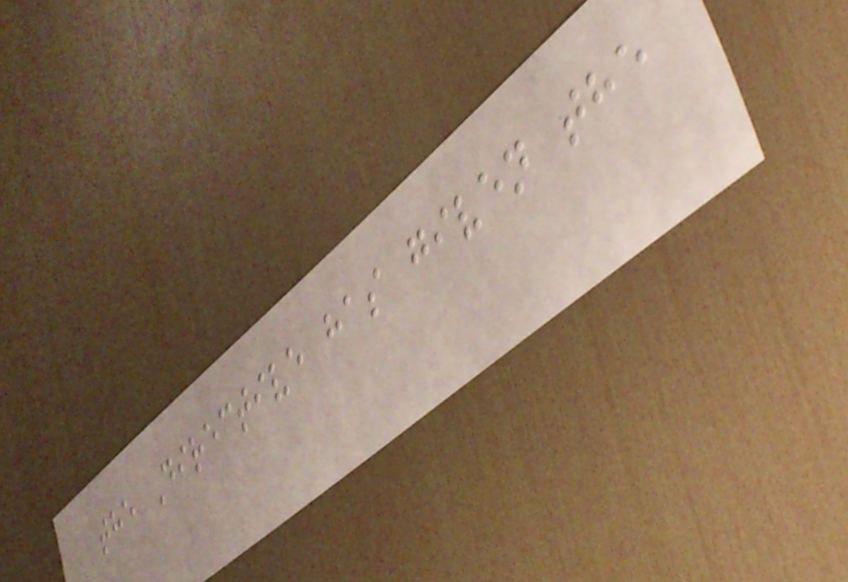the Directive has given the
